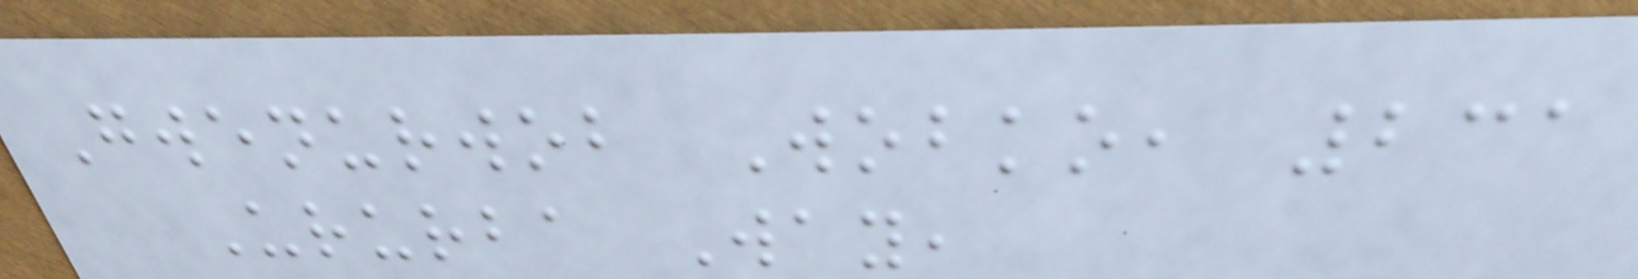Gwenurwob Wobko, 231
Ururba Way,
